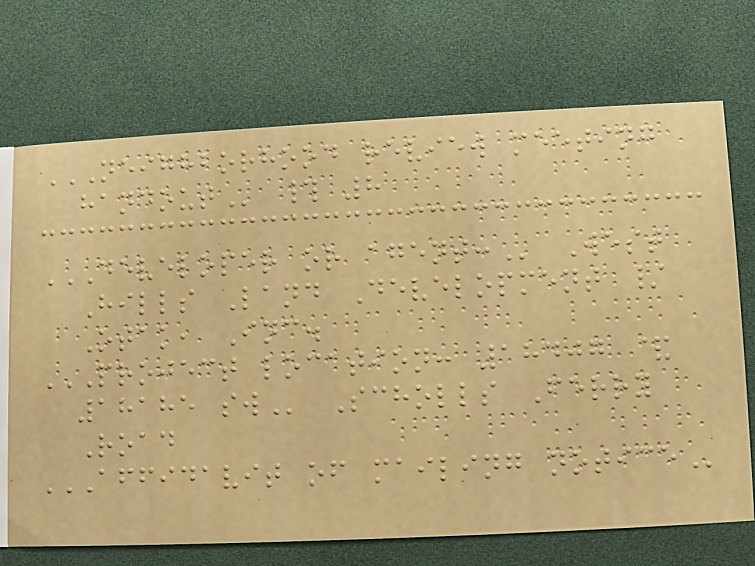NEIGHBORHOOD REVIEW MEETING
HANDOUT # 8
DEVELOPER OR AGENT: West
Hills Land Development /
Otak, Inc.
PROJECT LOCATION: 18407 &
18185 SW Scholls Ferry
Road
AFFIDAVIT OF MAILING NOTICE
